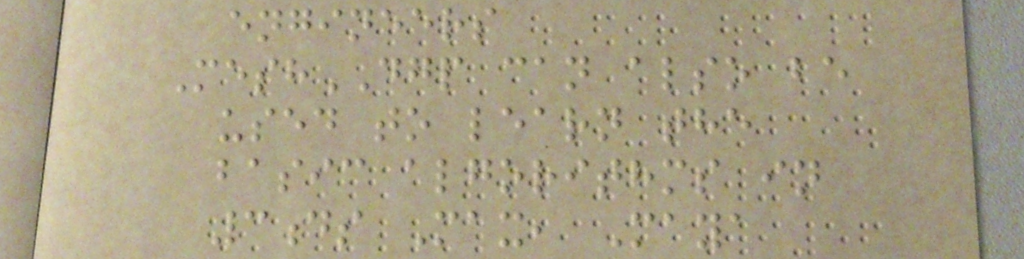engineers
MeshDGP can also be
used to learn the
basic algorithms in
3ds Max, Maya
